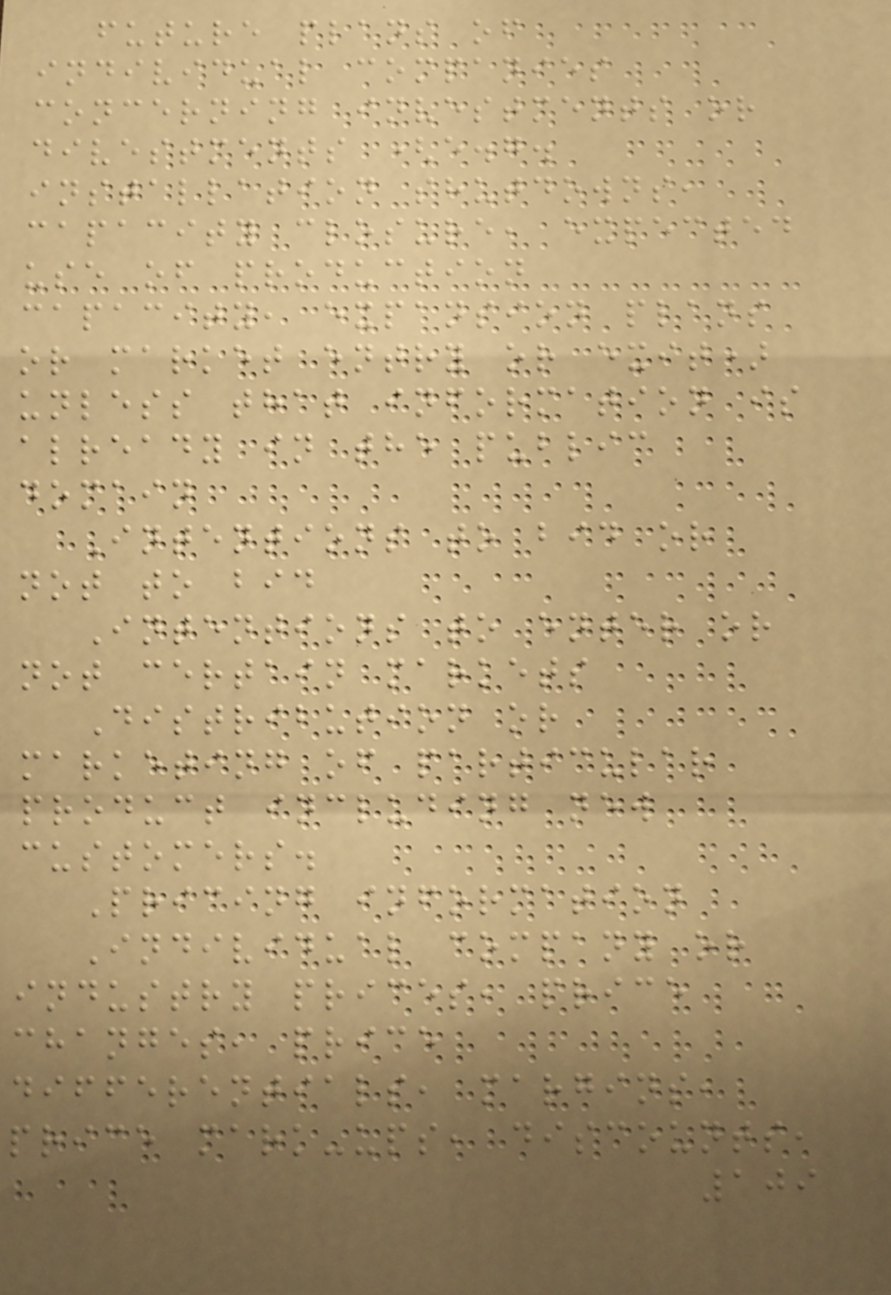future plans of
individual companies
concerning investments or
divestments (e.g.
installation shutdowns,
capacity closure, expected
use of production
capacity, expansion plans
or market entry or exit)
unless that information is
already in the public
domain
Intentions to bid or
not to bid
Intentions to enter or
not certain markets
Distribution or
marketing of particular
product including new
customers.
Pricing information
Individual company or
industry prices, price
changes, price
differentials, margins,
price mark-ups, discounts,
109
